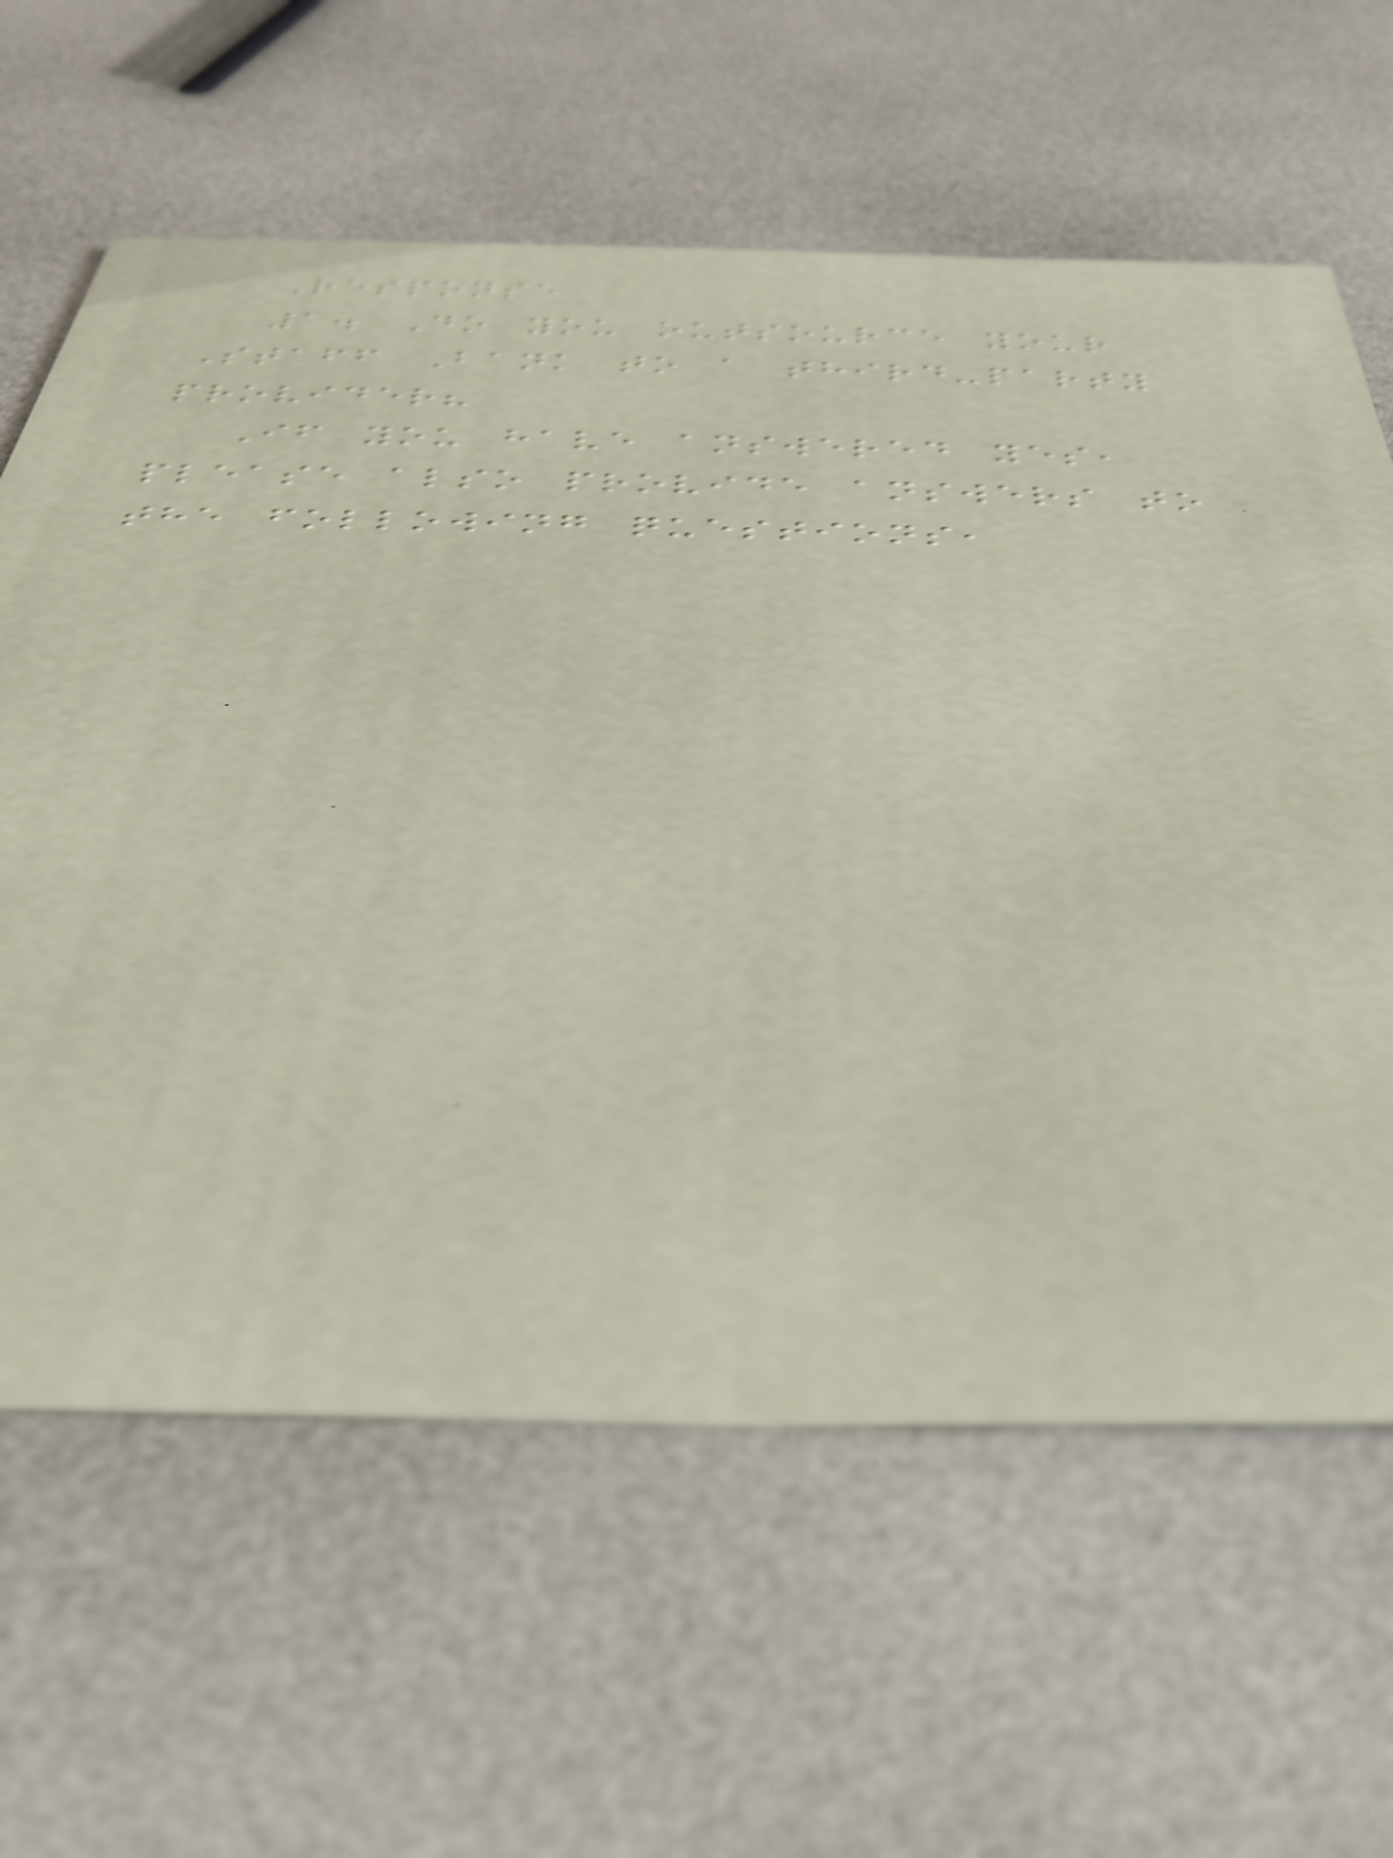Response
1. Do you outsource your
Staff Bank to a third-party
provider?
If you have answered yes,
please also provide answers to
the following questions,
